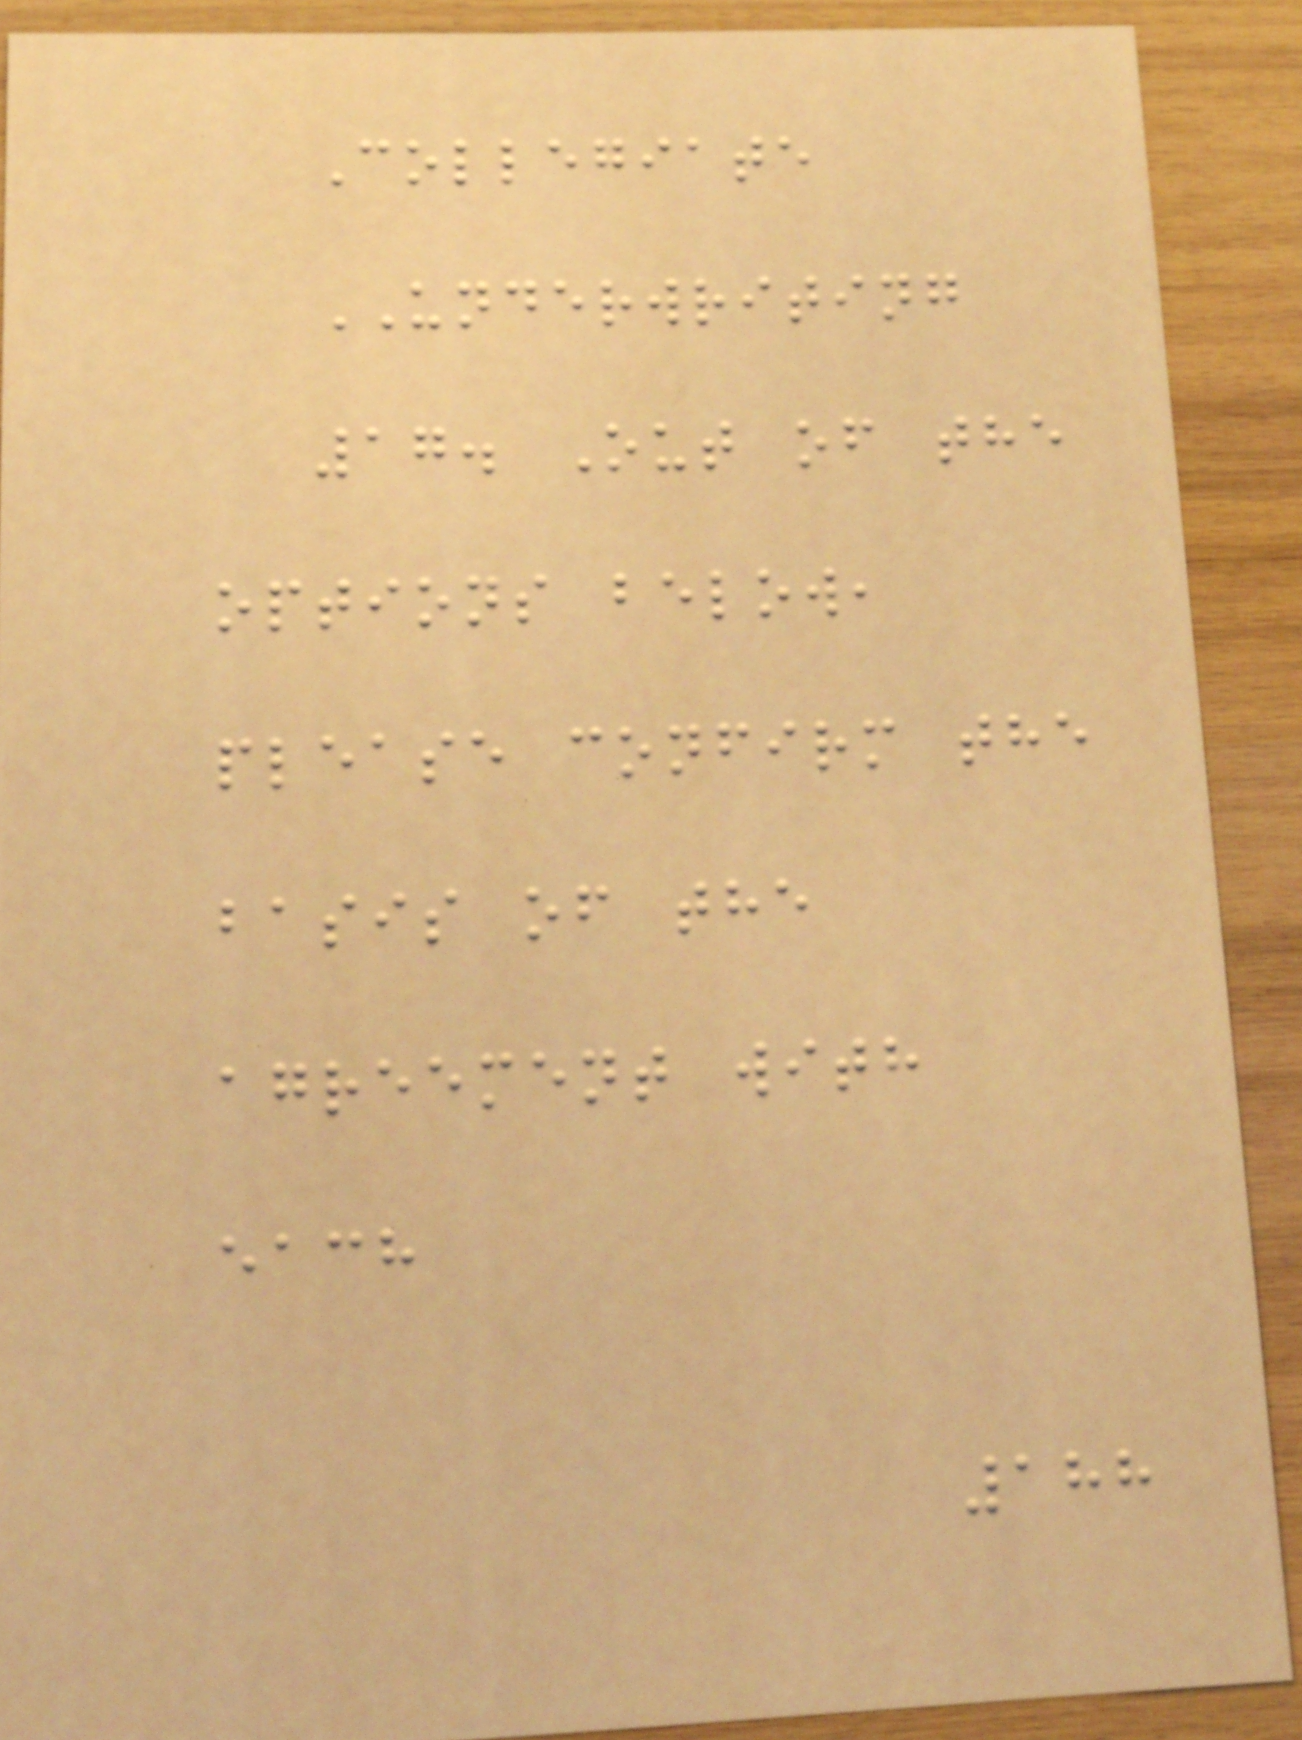Collegiate
UNDERWRITING
17. Out of the
options below,
please confirm the
basis of the
agreement with
each
188
